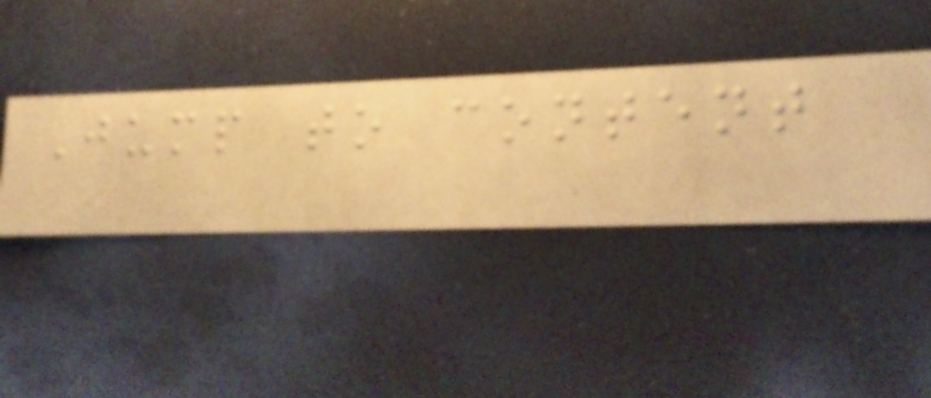Jump to content
